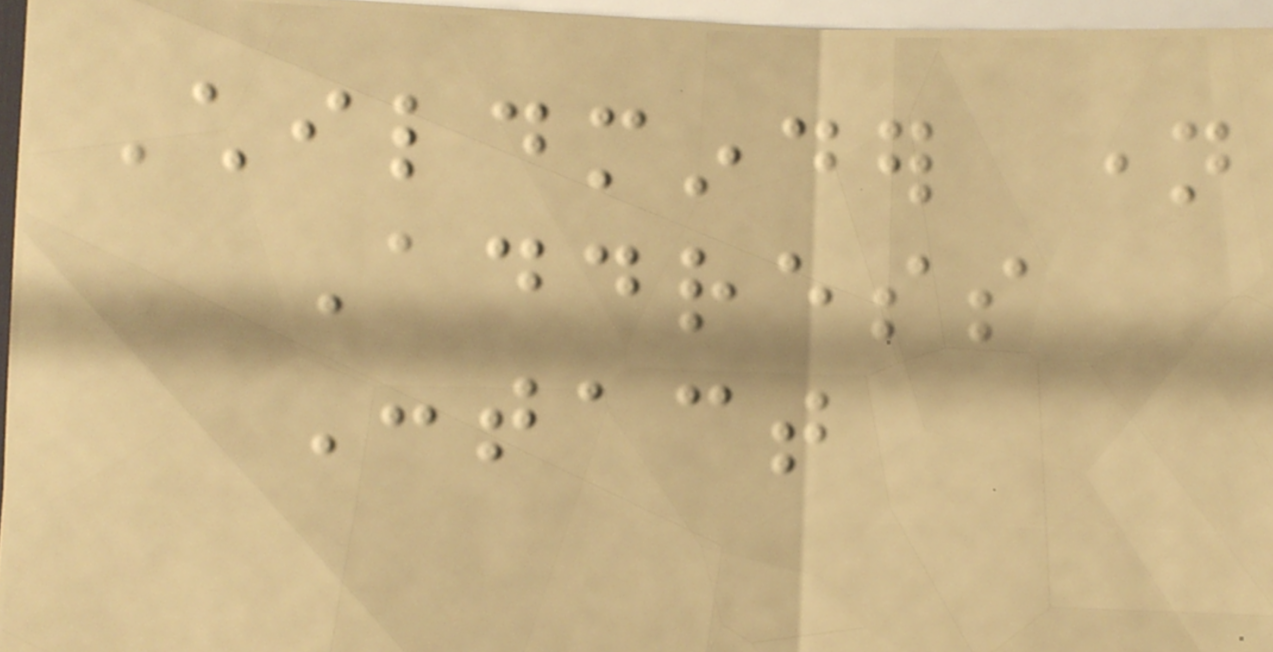Childminder name
Address
Contact
